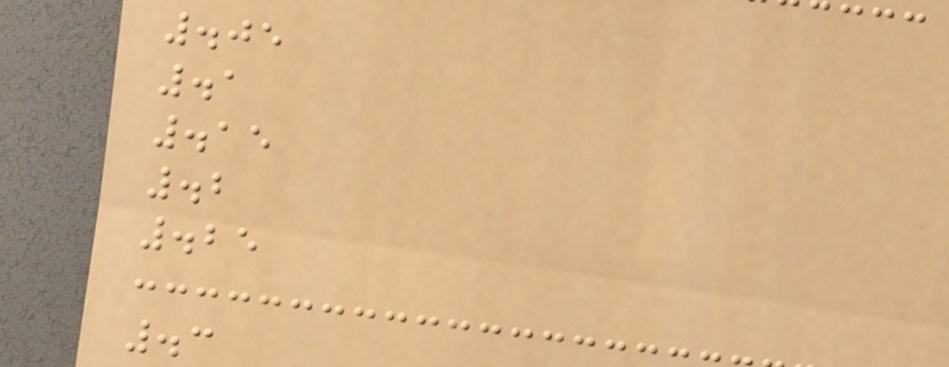.05
.1
.15
.2
.25
.3
